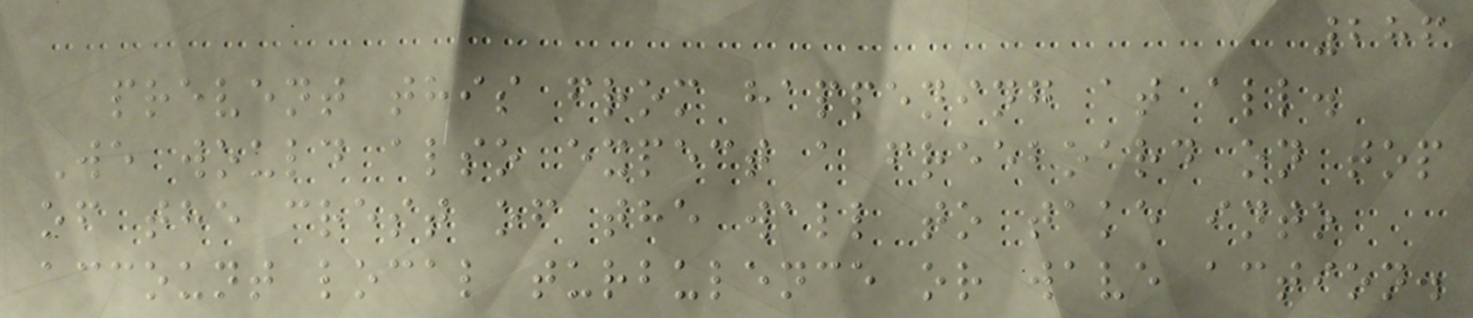286
prevent this from happening at all.
We would also expect a freeboard on top
of the crest of the wall to take into
account local turbulence or wave action.
